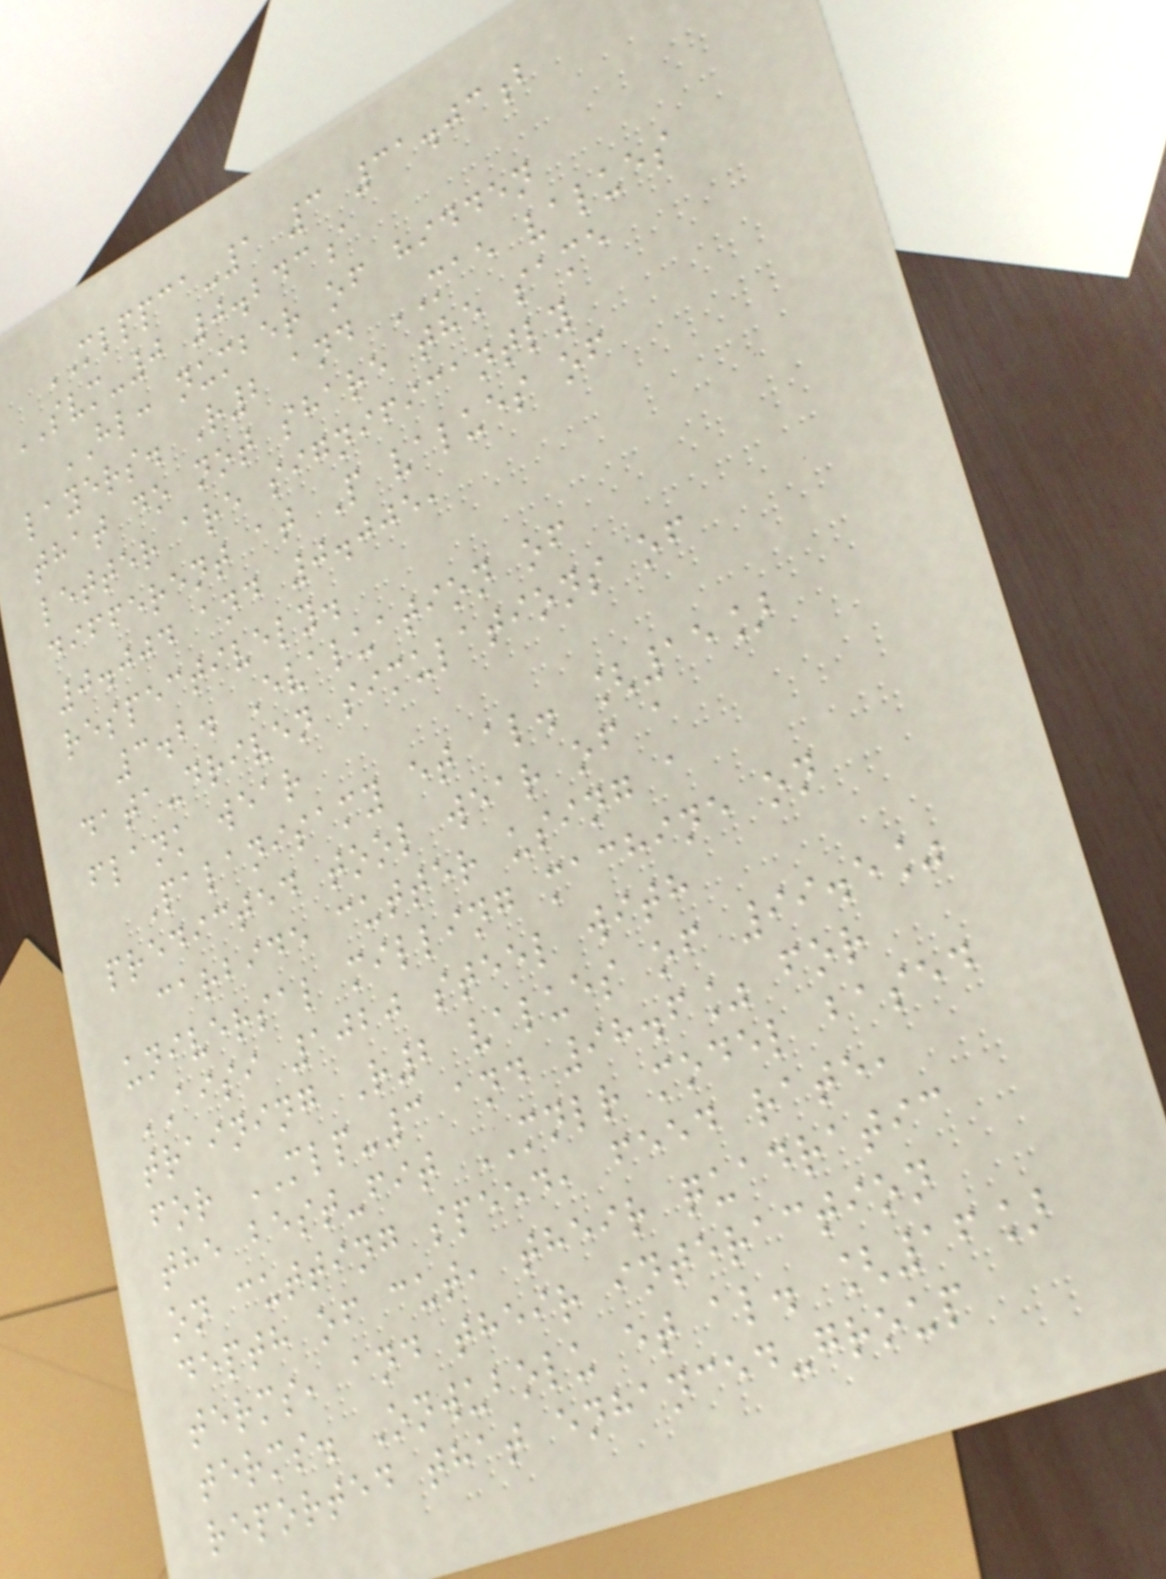MLPPCA-1 3 31.03b
SVM-0 0.243a
HL: number of hidden
layers. R2 and MAE values
that do not share the same
letter are significantly
different at P values of
0.004 and 0.005,
respectively.
3.2. Evaluation of
data-driven simulations of
flank wear
Palanisamy et al. [15]
predicted tool wear of a
carbide cutter using a
universal milling machine on
AISI 1020 steel with
training R2 values of 99.5%
for MLP-3 and 98.6% for
the best-fit MNLR model based
on cutting speed, feed rate,
depth of cut, their quadratic
terms, and their interaction
terms. Onwubolu et al. [16]
reported that enhanced-group
